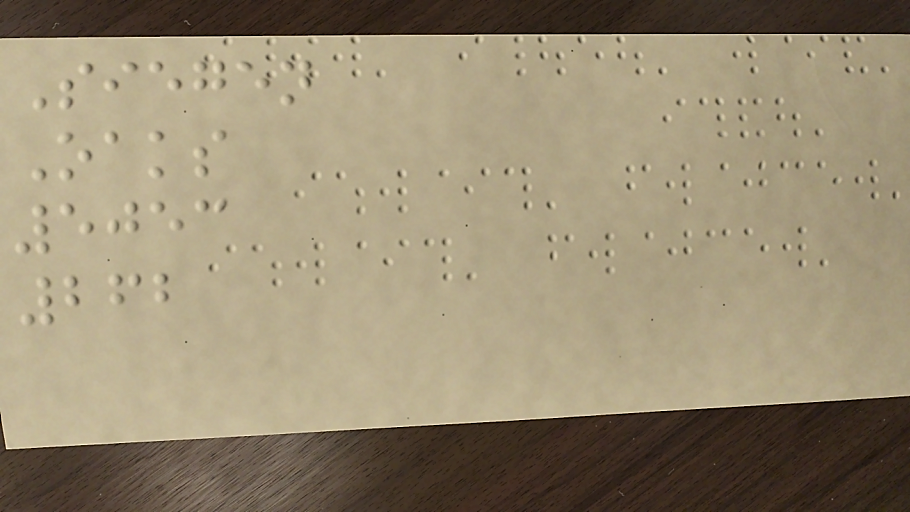Siegen
Oaks
5053
262
